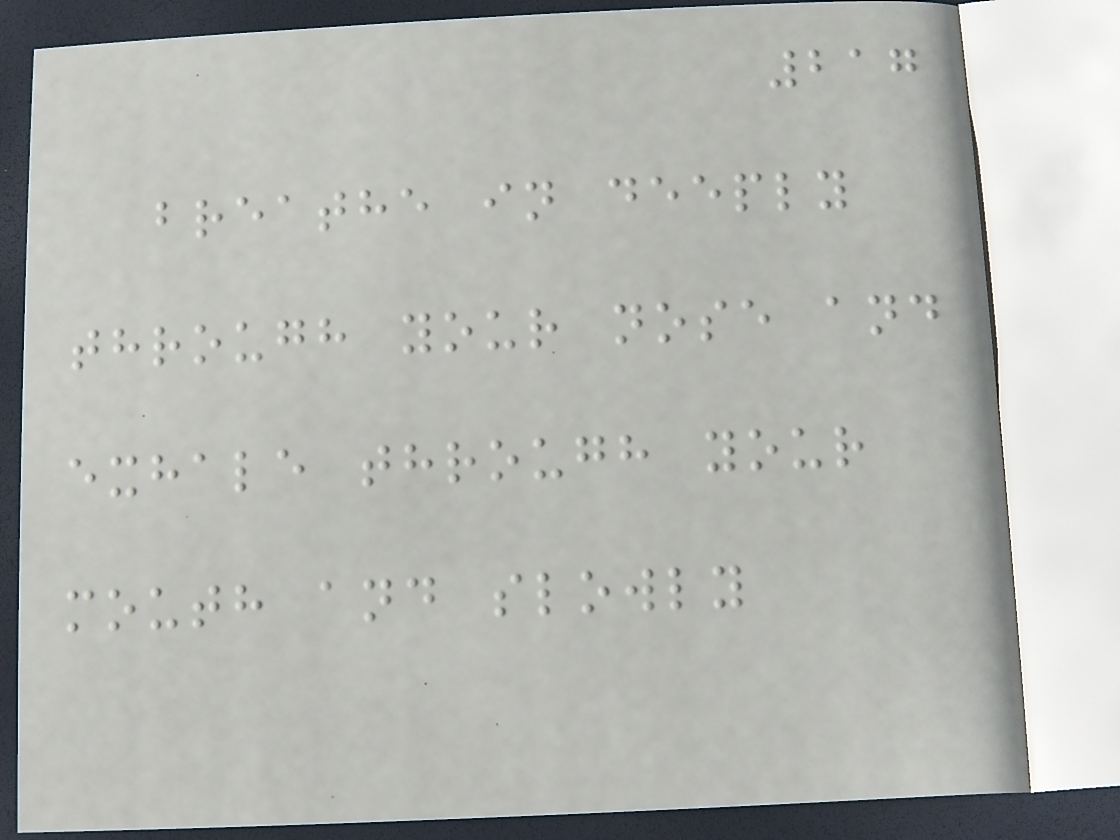217
breathe in deeply
through your nose and
exhale through your
mouth and slowly
